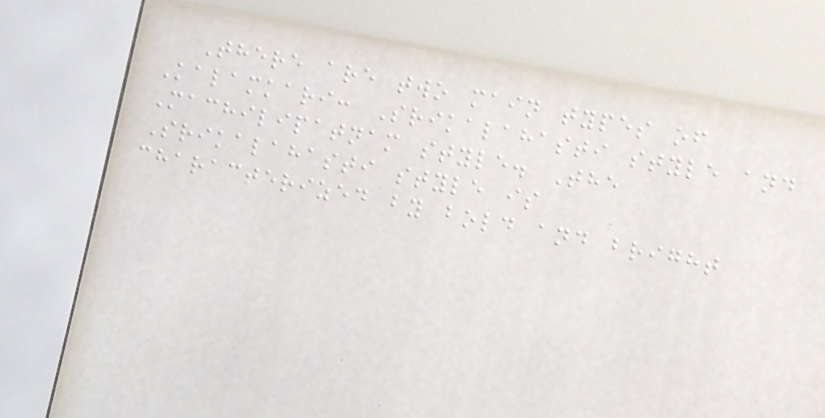There are two main types of
Kalamkari: Srikalahasti style and
Machilipatnam style. The
Srikalahasti style is
characterized by bold and bright
